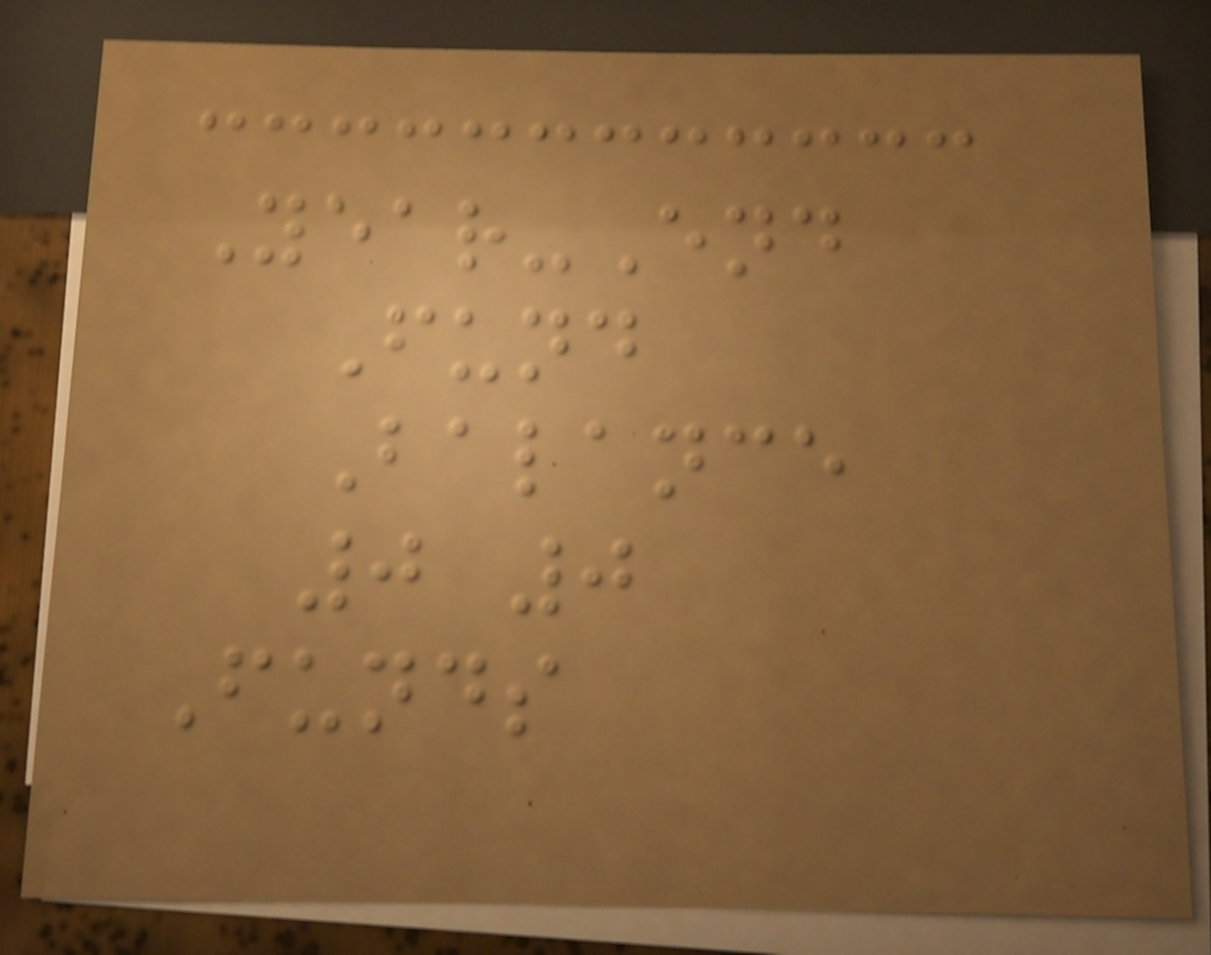Year-End
Fund
Balance
0 0
Funds
